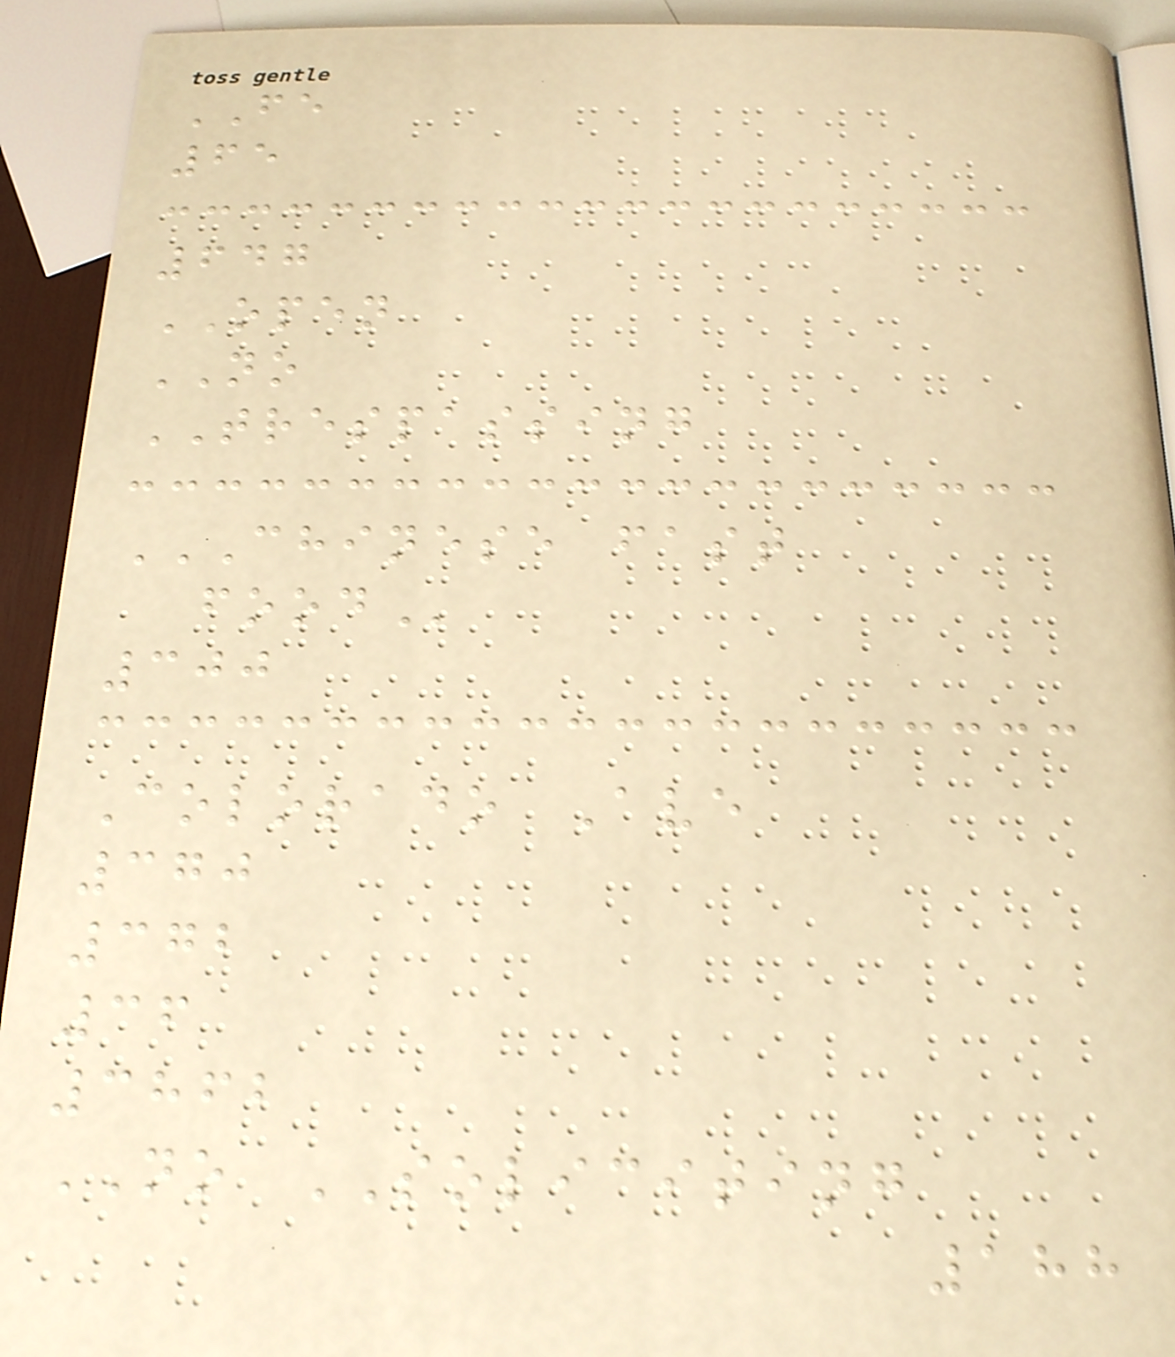FE
65
647
OPEN
NO
TRESPASSING
CHINESE FAST
FOOD
300
Colorado Ave
370
372
36
3862
NO SOLICITING
188
